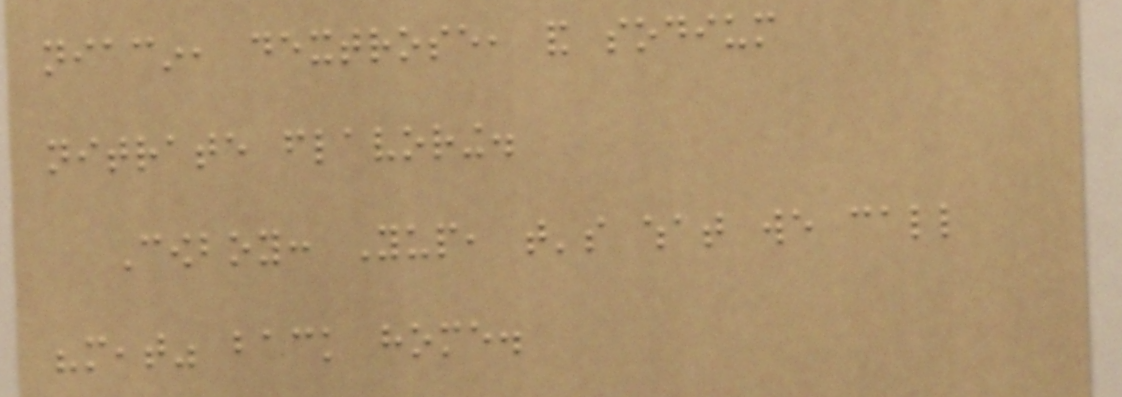niacin, dextrose, and sodium
nitrate flavoring.
Cowboy: Yup, that's what we call
"meat" back home.
